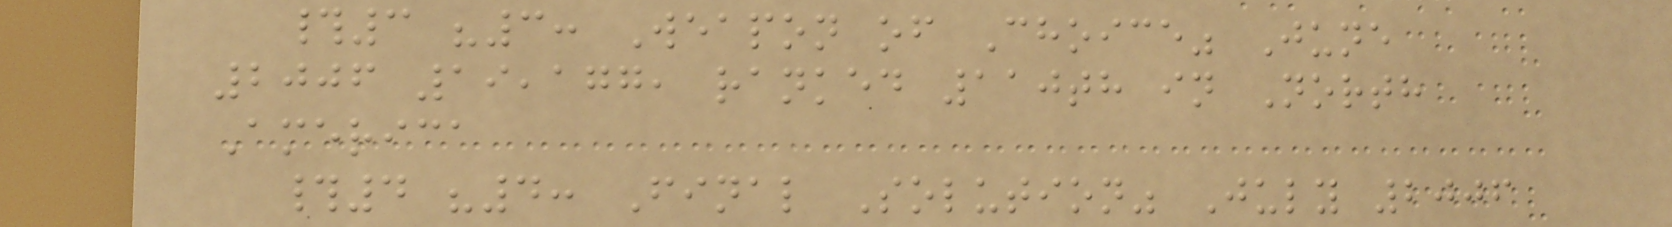#3 "3: Weapon of Choice" June
2006 19,177, ranked 110th in North
America
#4 "4: Final Solution" July 2006
